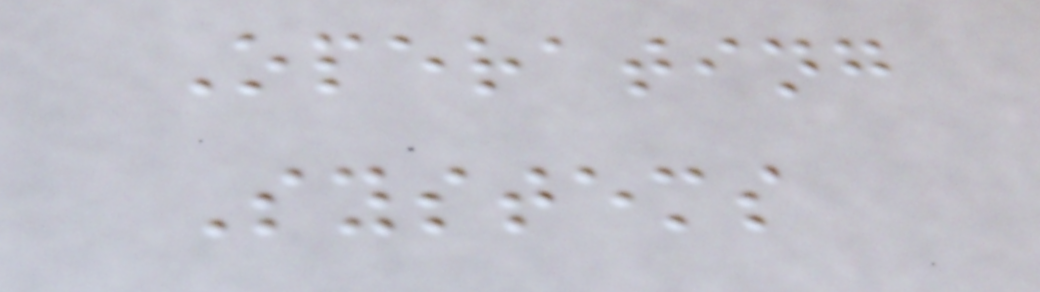Operating
Systems
